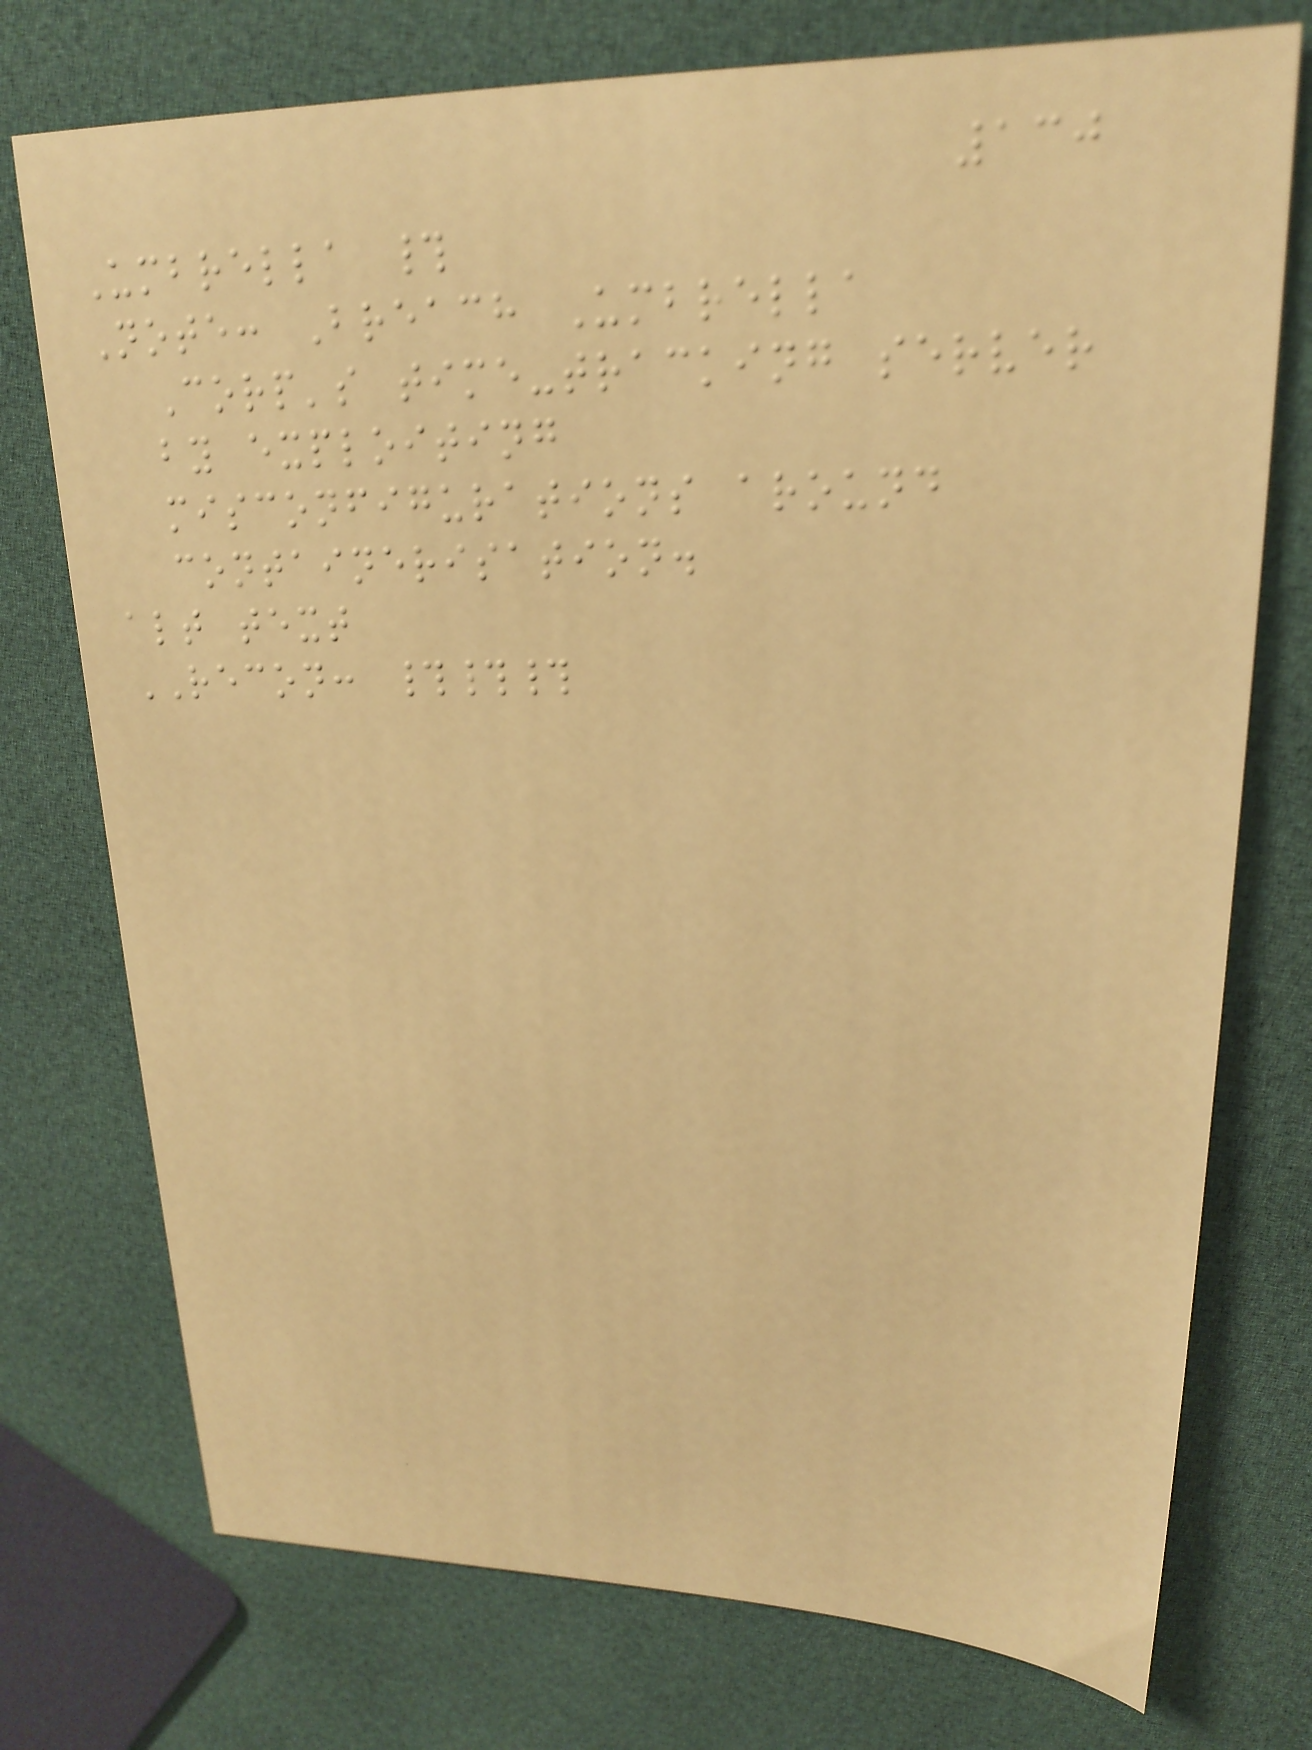130
Umbrella #
Note: Breach Umbrella
Corp's time-tracking server
by exploiting
misconfigurations around
containerisation.
alt text
RECON: ###
